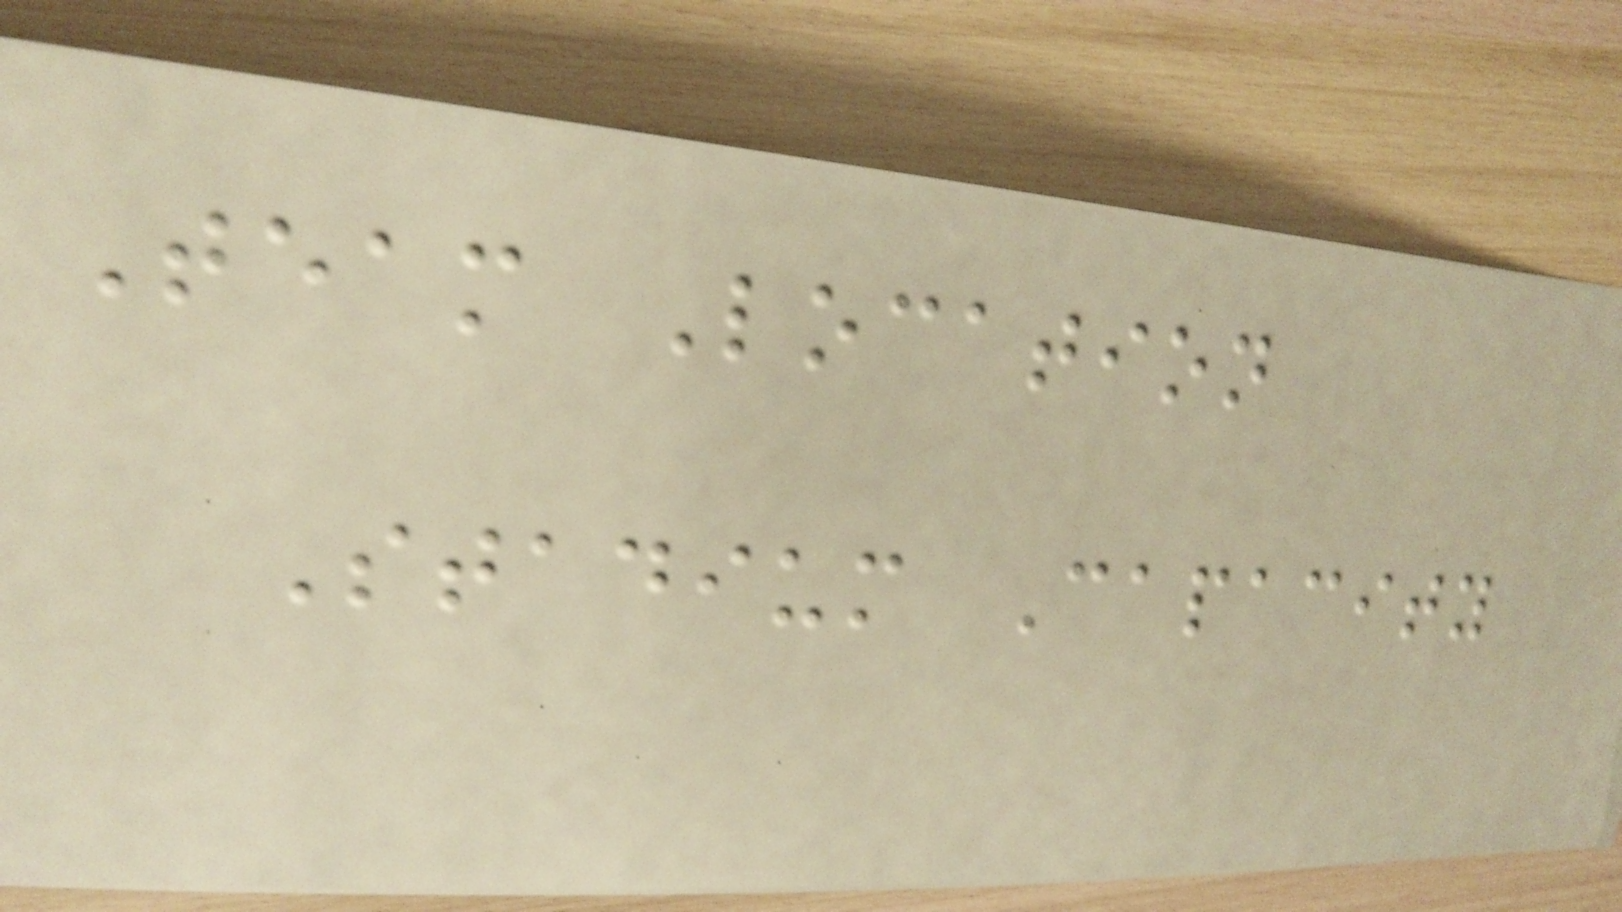Team Location
Stadium Capacity
